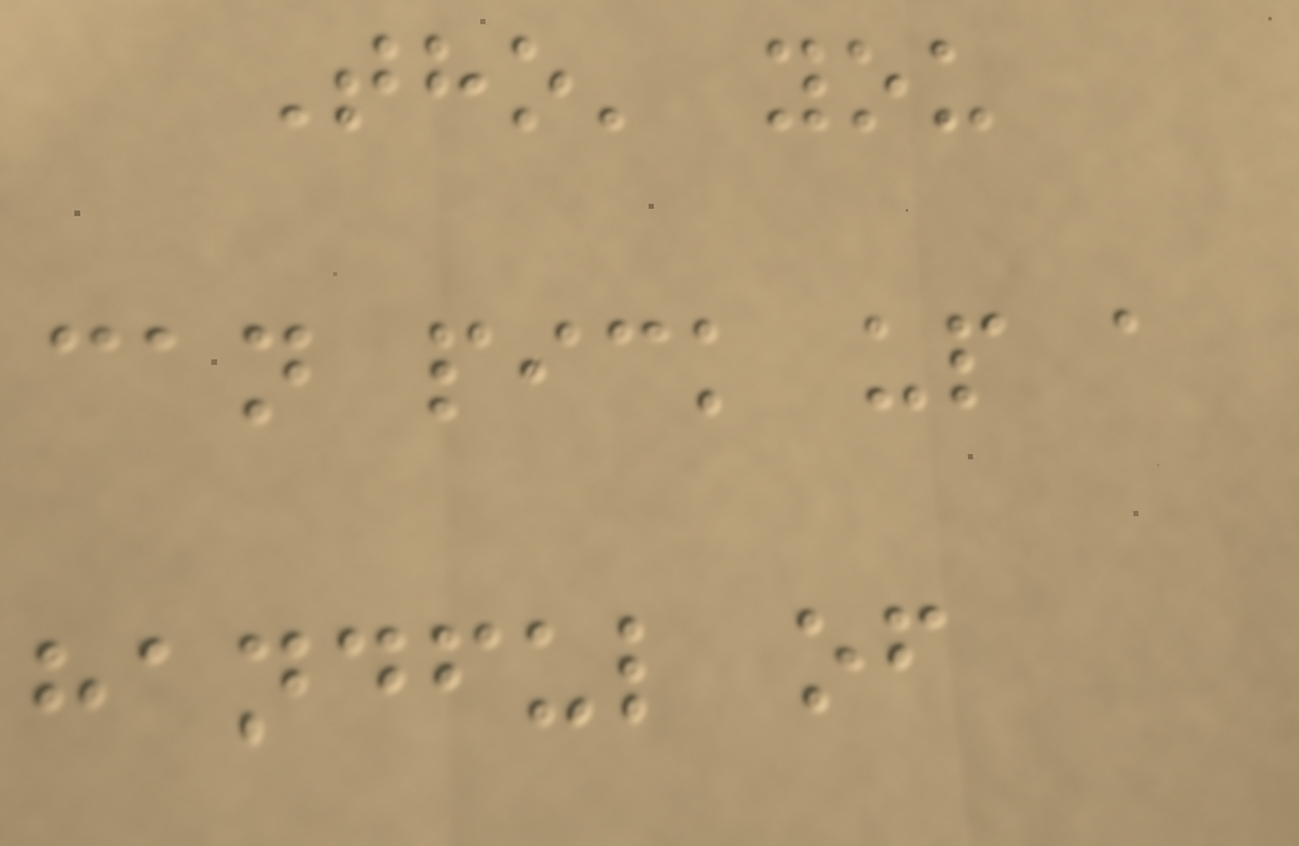Tho' you
can pick up a
handful of
